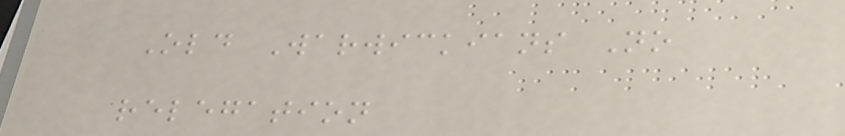Old Warwickians No
relegation
